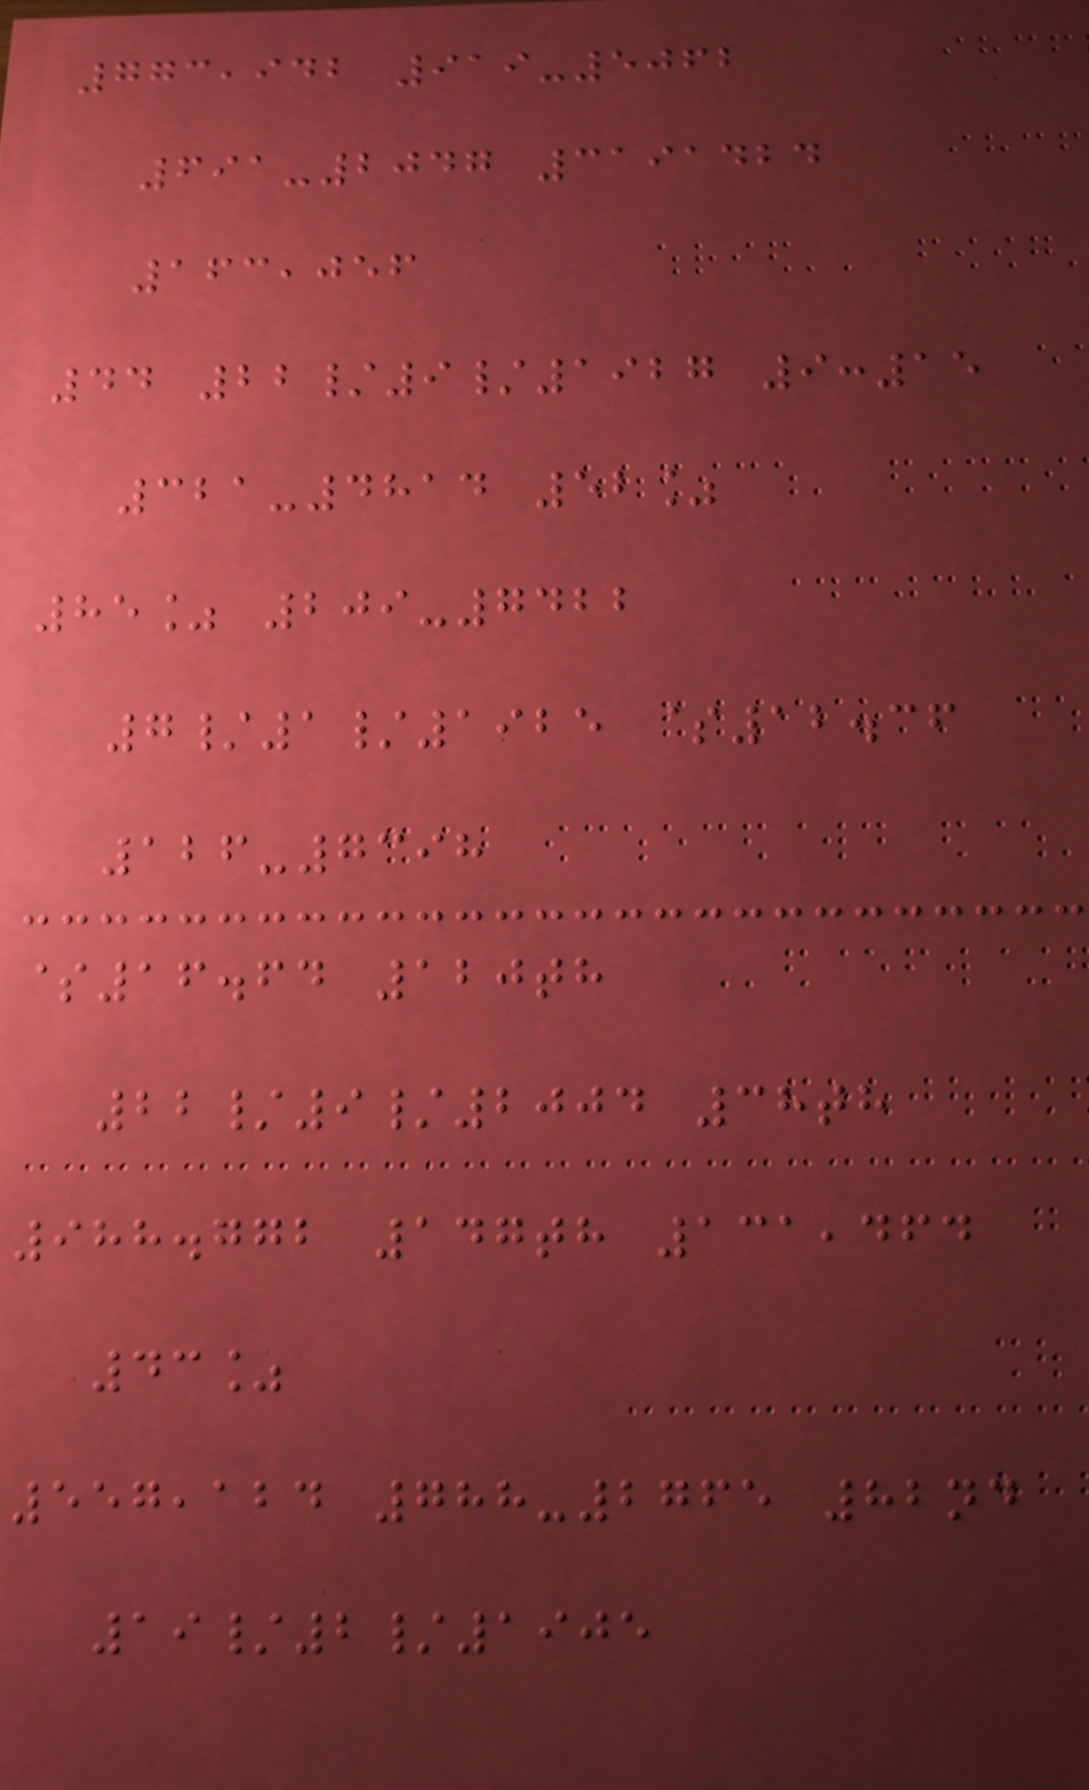773,942 919-5062
691-2047 3191424
163,056
44 22/9/1927 9:15
321-4814 52%
85% 209-7422
7/1/1925 $12.36
126-7398
$16.64 120th
22/9/2004 38th
988.772 147th 131,464
43%
557,124 788-2765 82nd
19/2/1905
